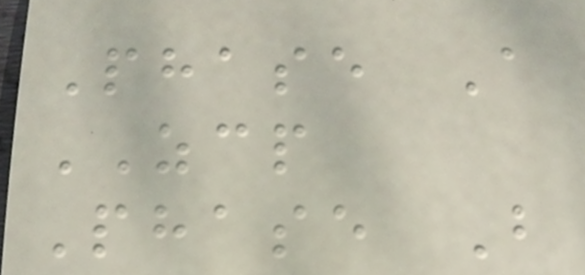Phase A
ZCP
Phase B
